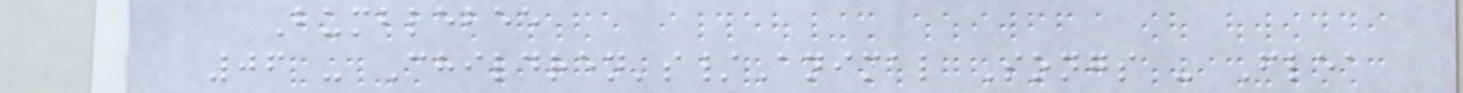Bumblebee
06 - Children's/Animal Songs - Flea
